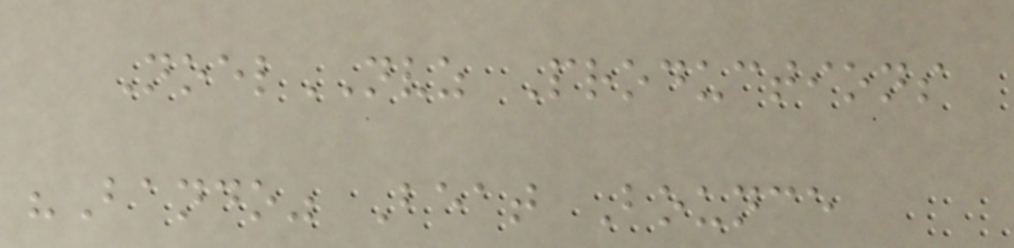NoelNVZ Productions
"Bando" Beat Bounce
